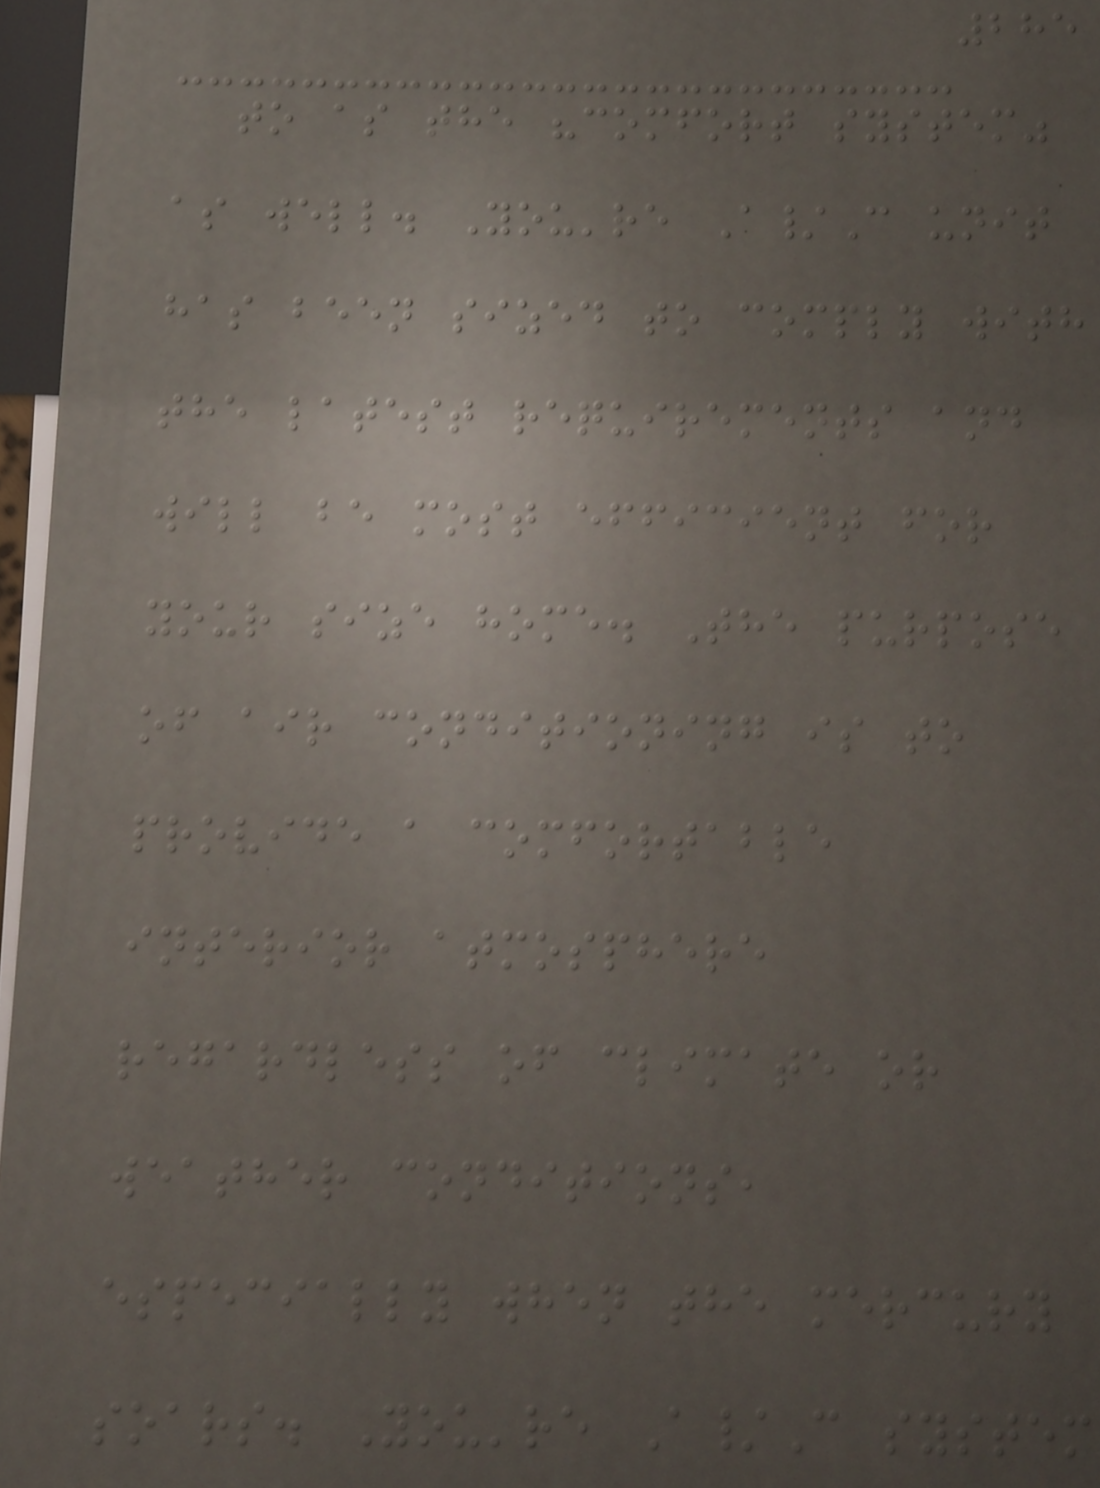285
to as the "comfort system"
as well. You're A/C unit
has been sized to comply with
the latest requirements and
will be most efficient for
your size home. The purpose
of air conditioning is to
provide a comfortable
interior atmosphere
regardless of climate or
weather conditions,
especially when the mercury
soars. You're A/C system
